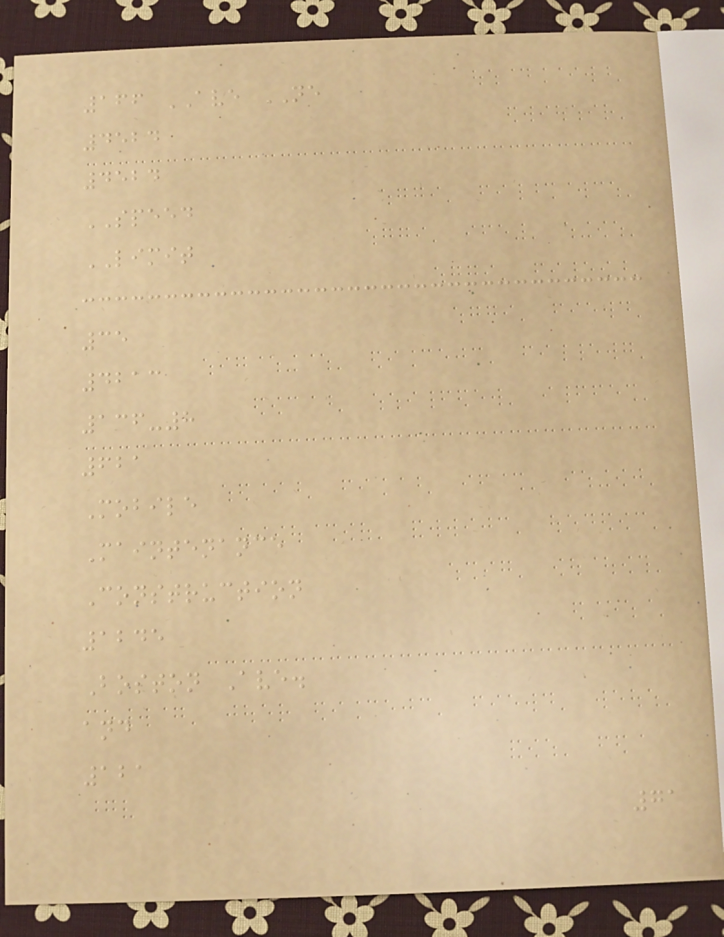166 AVE NE
4524
4524
SPEED
LIMIT
35
4213
136-8
621
Mobile
Maintenance
Construction
1245
Boston Ave.
and
121
71
